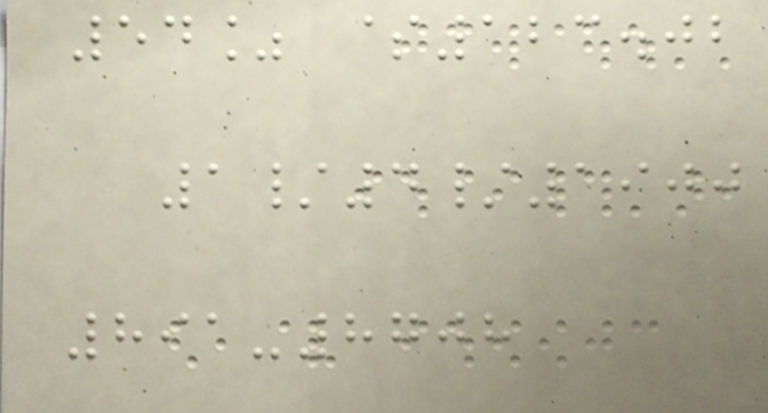54% $123.02
1/4/1900
891-8708
